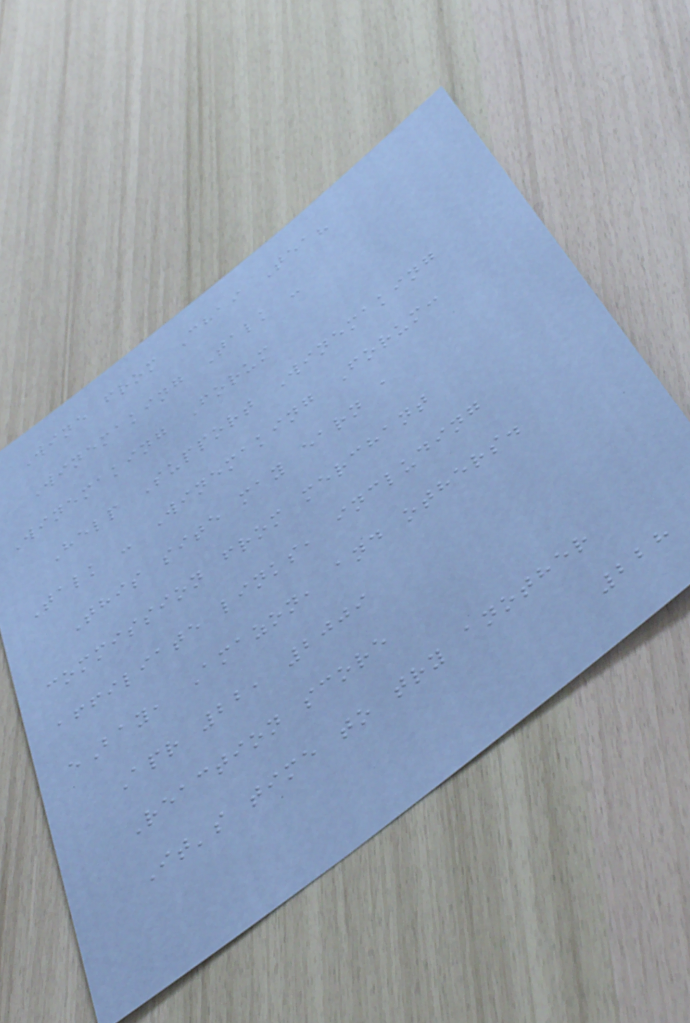Wine from Chai Tea?
Winemaking Talk -
Winemaking Forum
Help Support Winemaking
Talk - Winemaking Forum:
This site may earn a
commission from merchant
affiliate links, including
eBay, Amazon, and others.
Apr 22, 2009
Reaction score
It's time to try another
228
